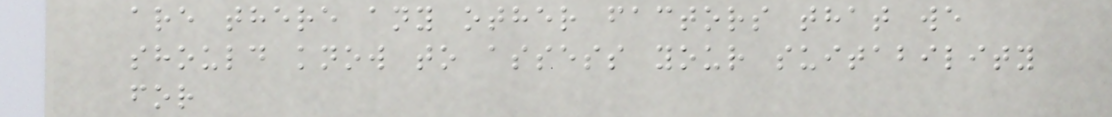are there any other factors that we
should know to assess your suitability
for
